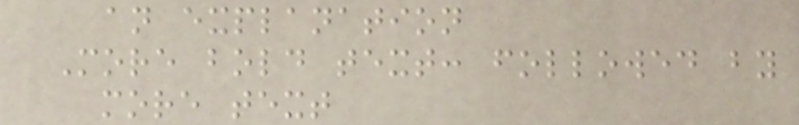an explanation
More bold text: followed by
more text
